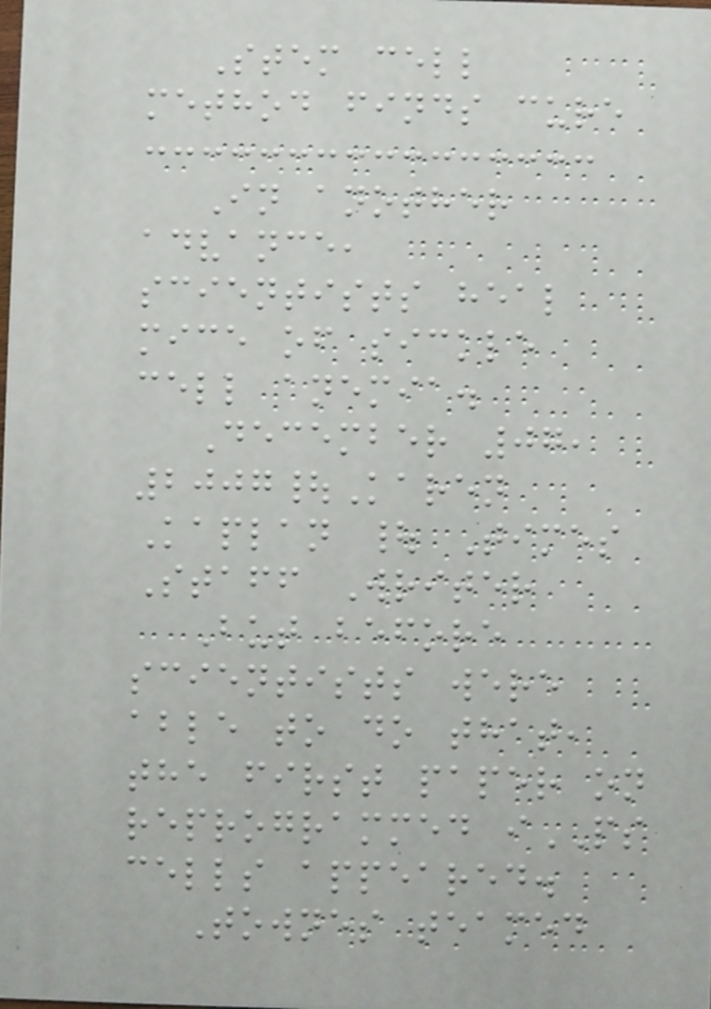Stem cell
method finds cure
In another
advance,
scientists heal
mice of sickle
cell anemia.
December 07,
2007|Karen
Kaplan | Times
Staff Writer
But before
scientists were
able to do that,
the first paper on
reprogrammed iPS
cells appeared.
Townes teamed
